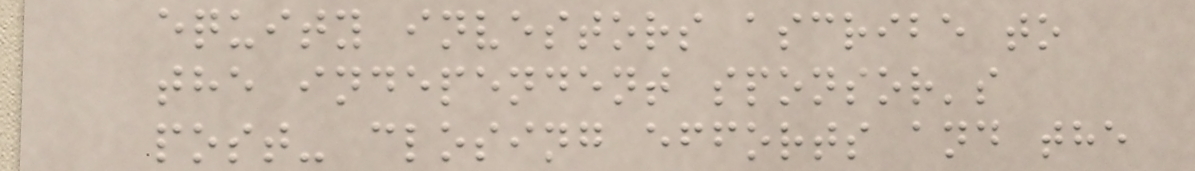equity investors ascribe to
the independent sponsor's
post- closing efforts and the
